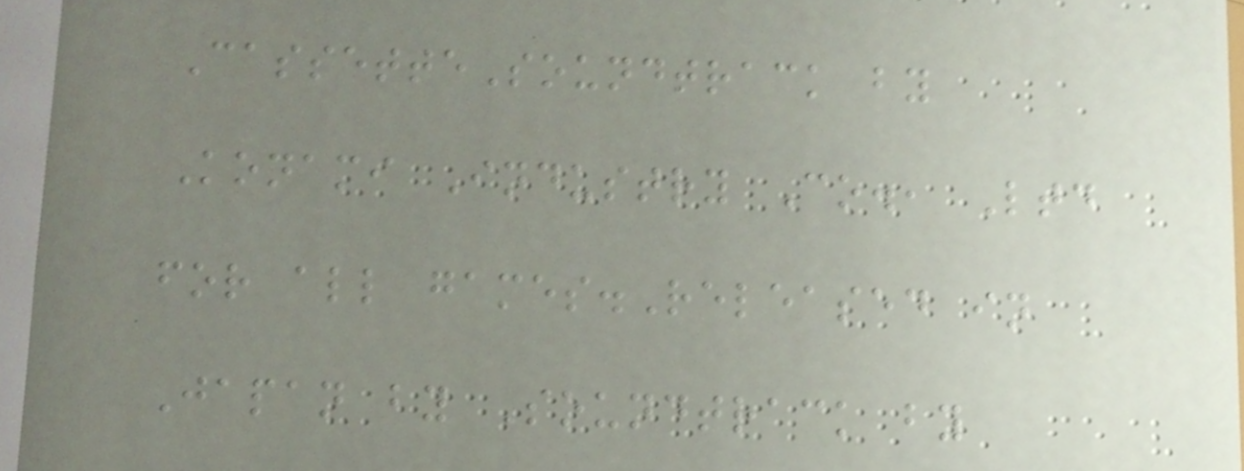CassetteSoundtrack by
Konami Industry Co., Ltd
for all games.Released in
Japan by Soundtrack by
